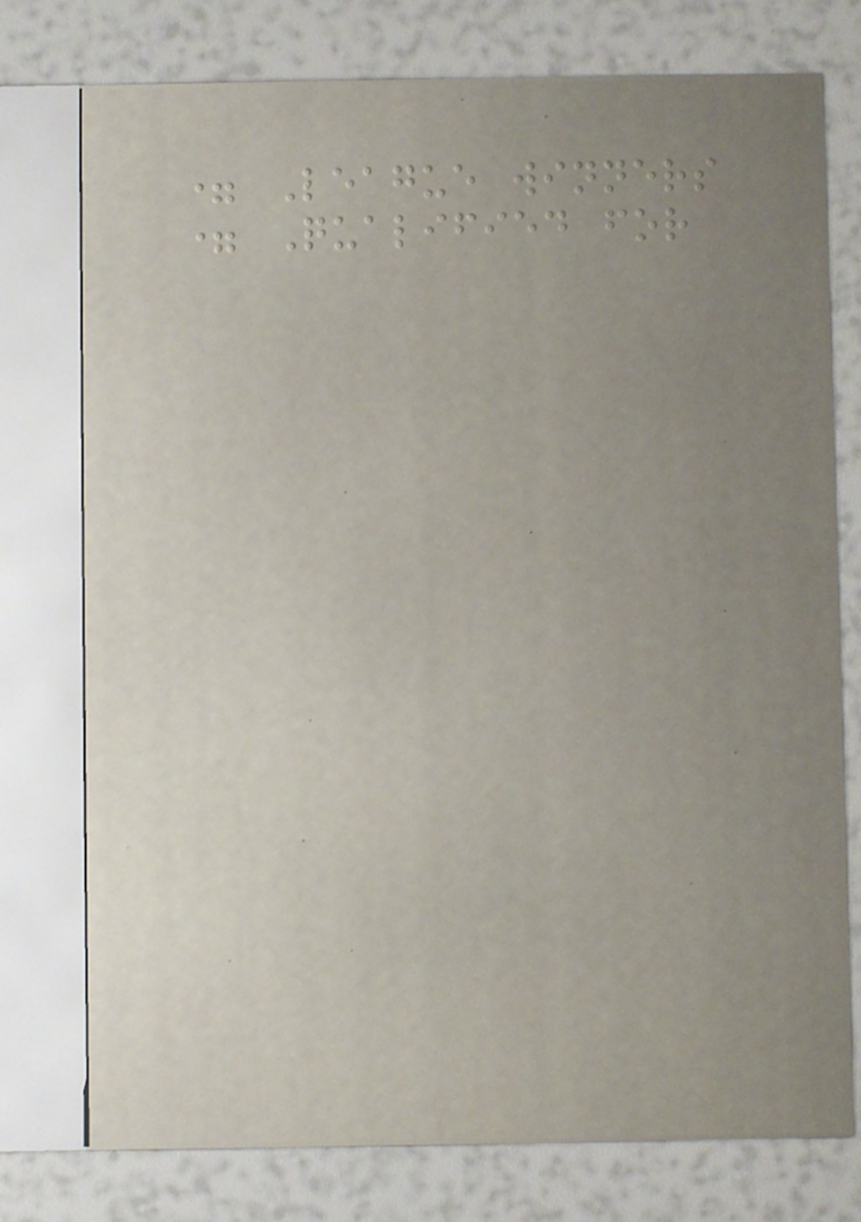= League winners
= Qualified for
